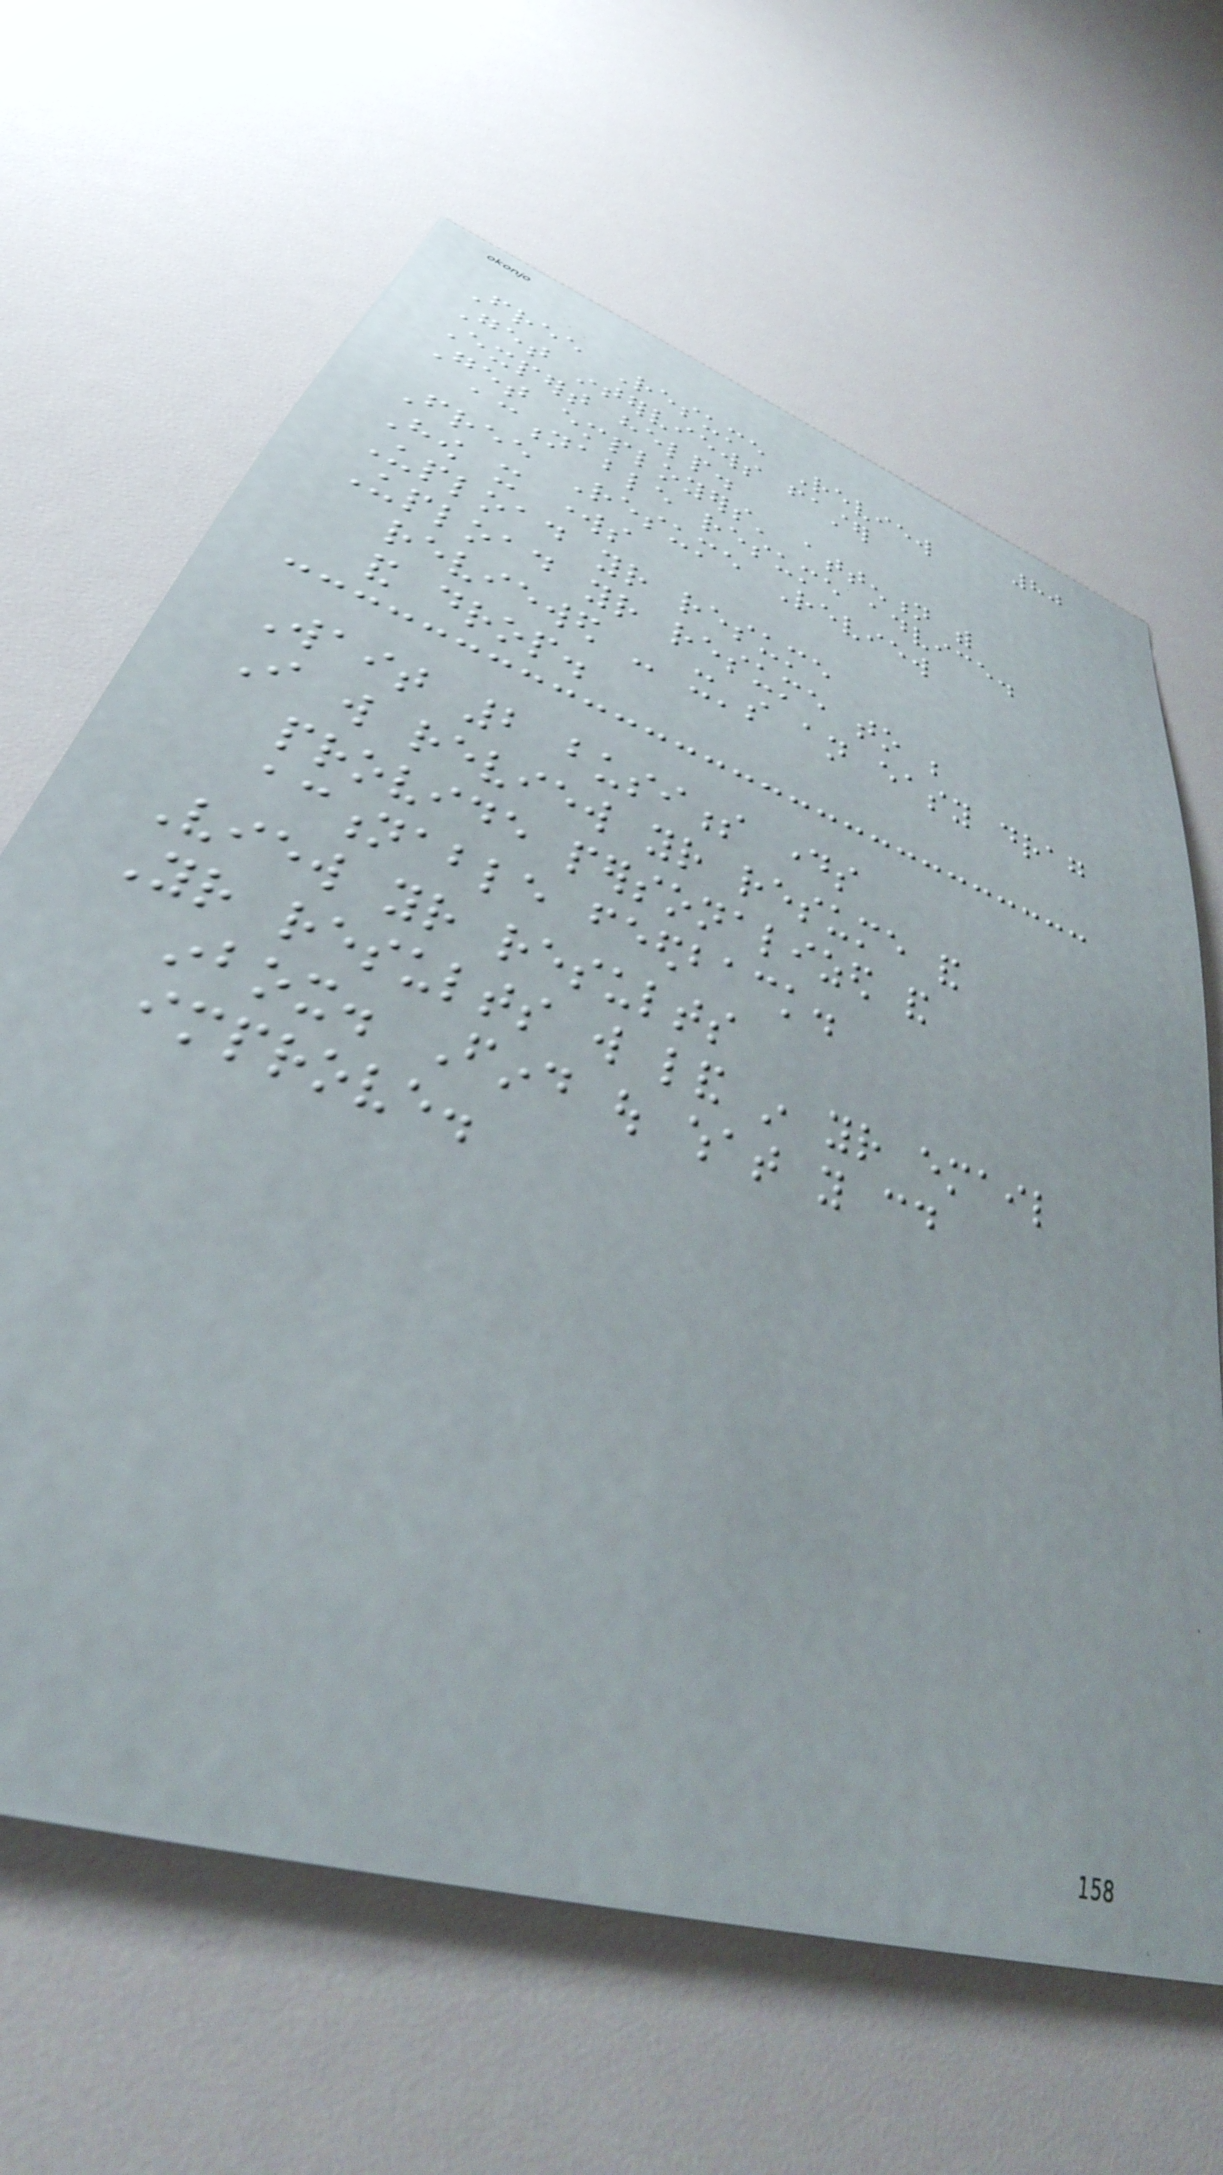80
Free Resume Review
Get interviews faster
Expert help.
Get employers' attention with
actionable resume advice.
Free Resume Review
How it works
Upload your resume
Upload your resume to be
reviewed - it's an easy drag
and drop.
Wait 2 business days
I will review your resume and
provide personalized and
actionable feedback.
View your results
Your results will land in your email
inbox. Find out what you could
improve.
